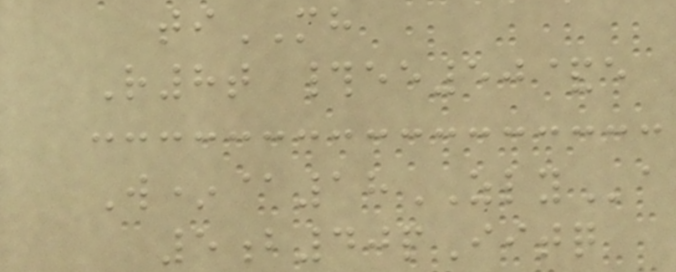tiMH
R8t #ee50&e
W*@18ZLYa
5b40pIitq
